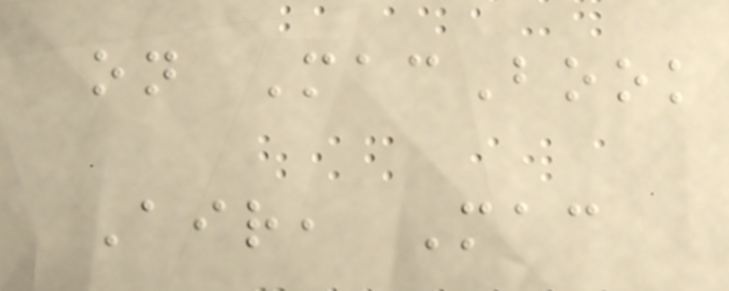on MacBook
Air, Mac
